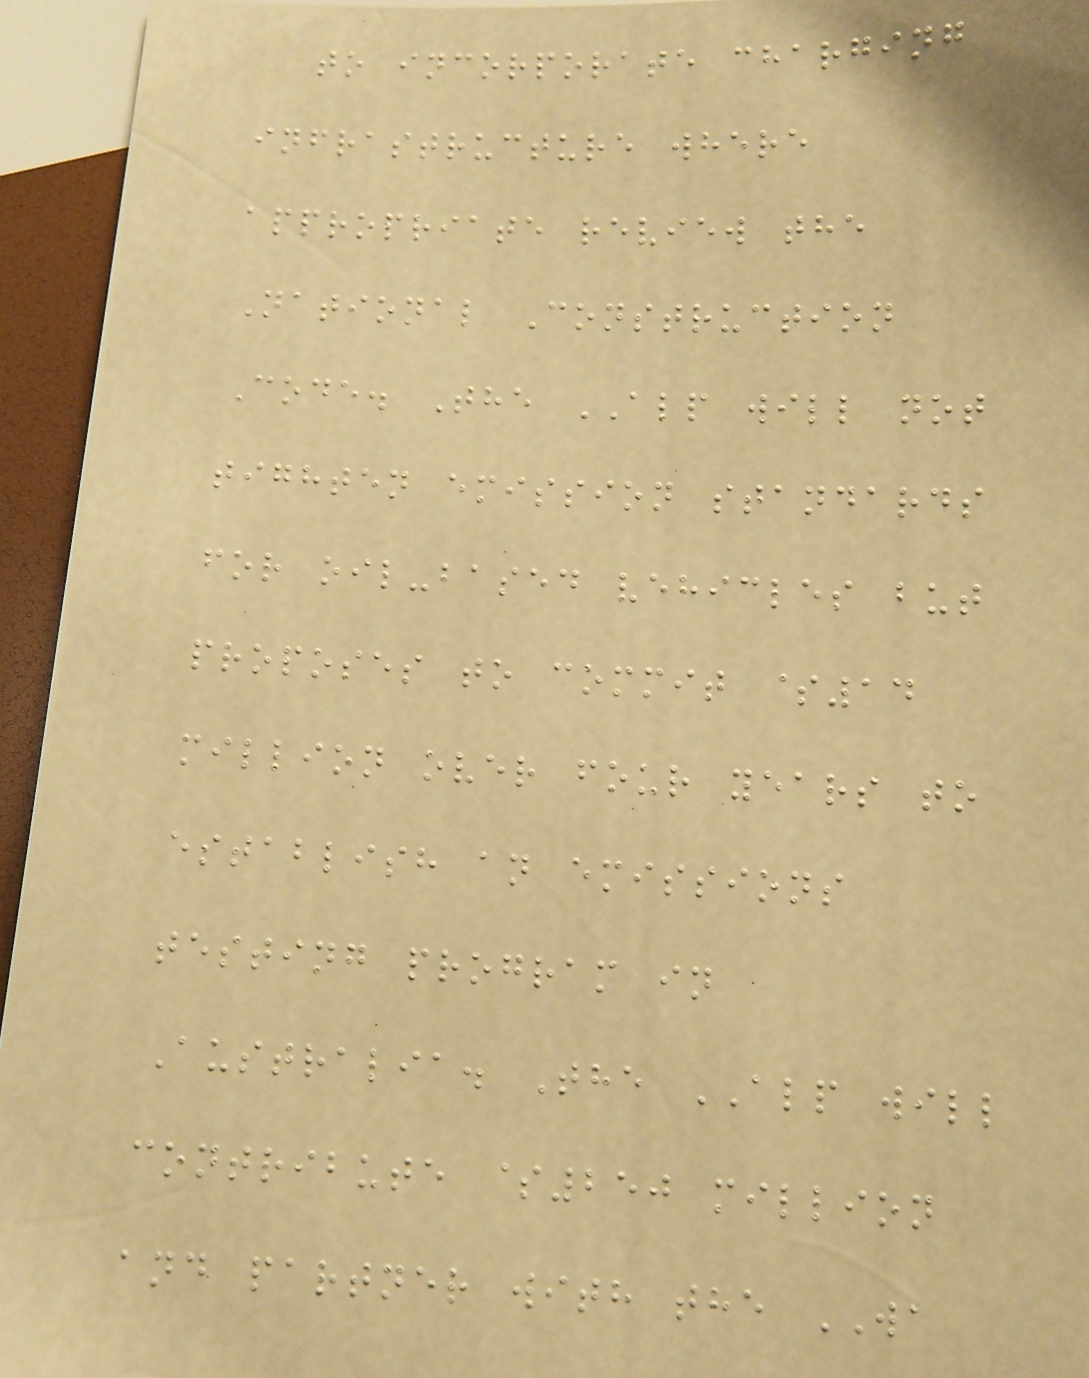to incorporate charging
infrastructure where
appropriate review the
National Construction
Code. The ALP will not
tighten emission standards
for oil-based vehicles but
proposes to commit $14
million over four years to
establish an emissions
testing program in
Australia. The ALP will
contribute $250 million
and partner with the WA
